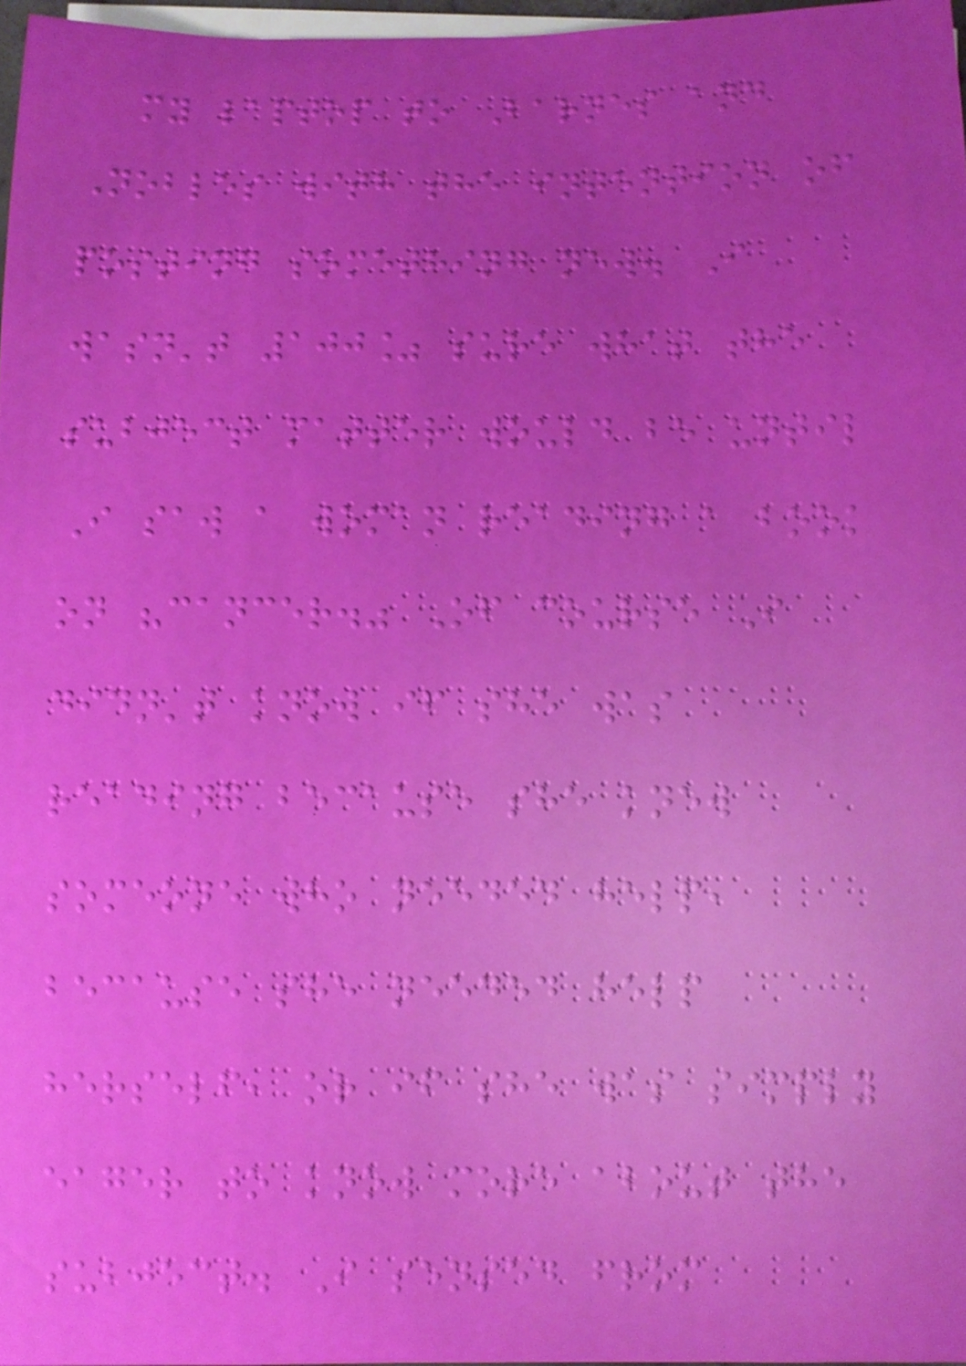my laptop to Barnes and
Nobles with the intention of
posting something new. I
wasn't 100% sure what the
subject matter would be until
I saw a woman reading a book
on "cancer." Of course I
didn't know if she was
reading because she knew
someone who needed help,
because she needed help
herself, or if she was simply
eager to know more about the
subject. I sensed from
